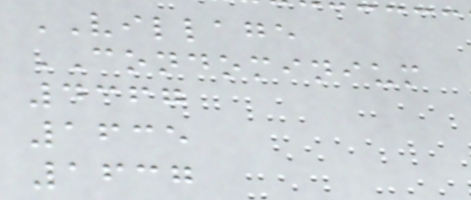VILLAGE
CONDOMINIUM
4367
1635
1637
